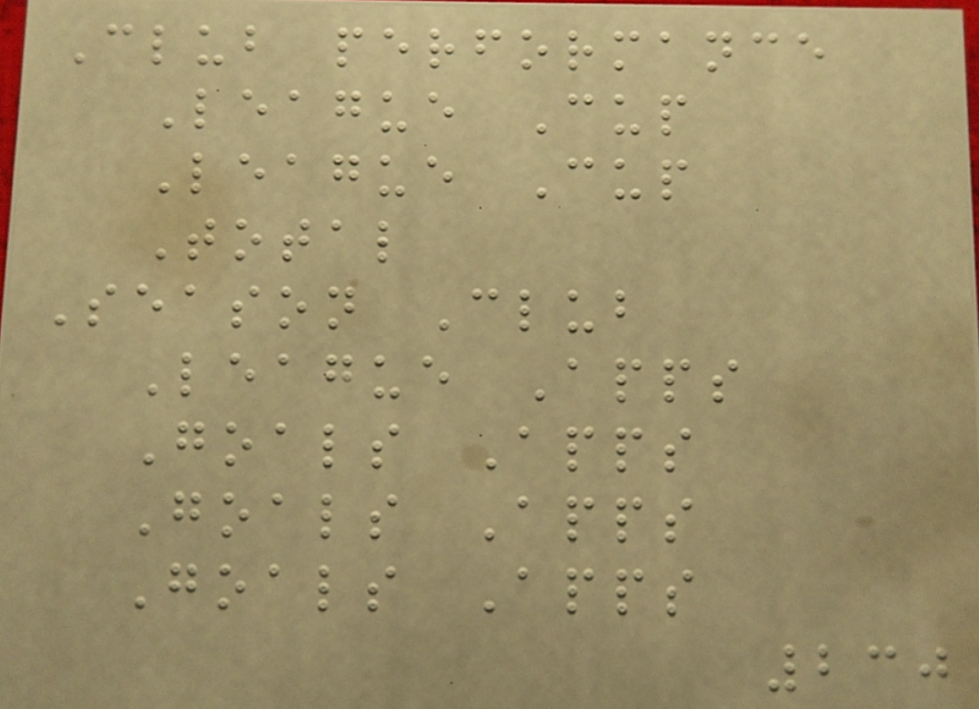Club performance
League Cup
League Cup
Total
Season Club
League Apps
Goals Apps
Goals Apps
Goals Apps
230
